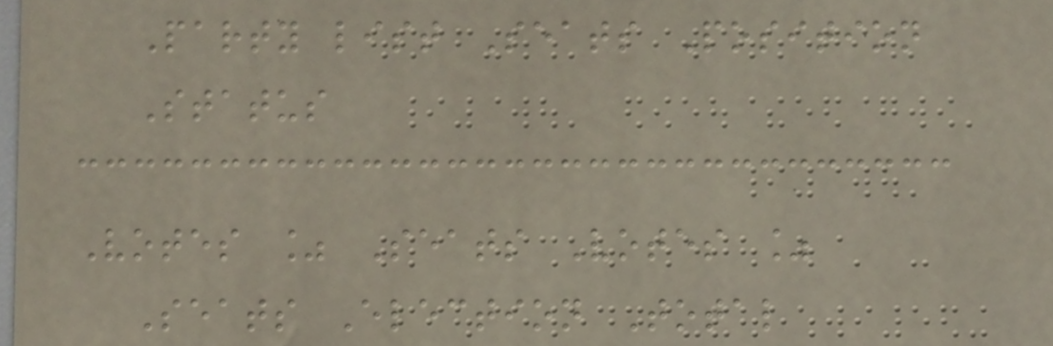Party list Seats Position
Status
Votes % Seats Votes %
Seats Election Total
